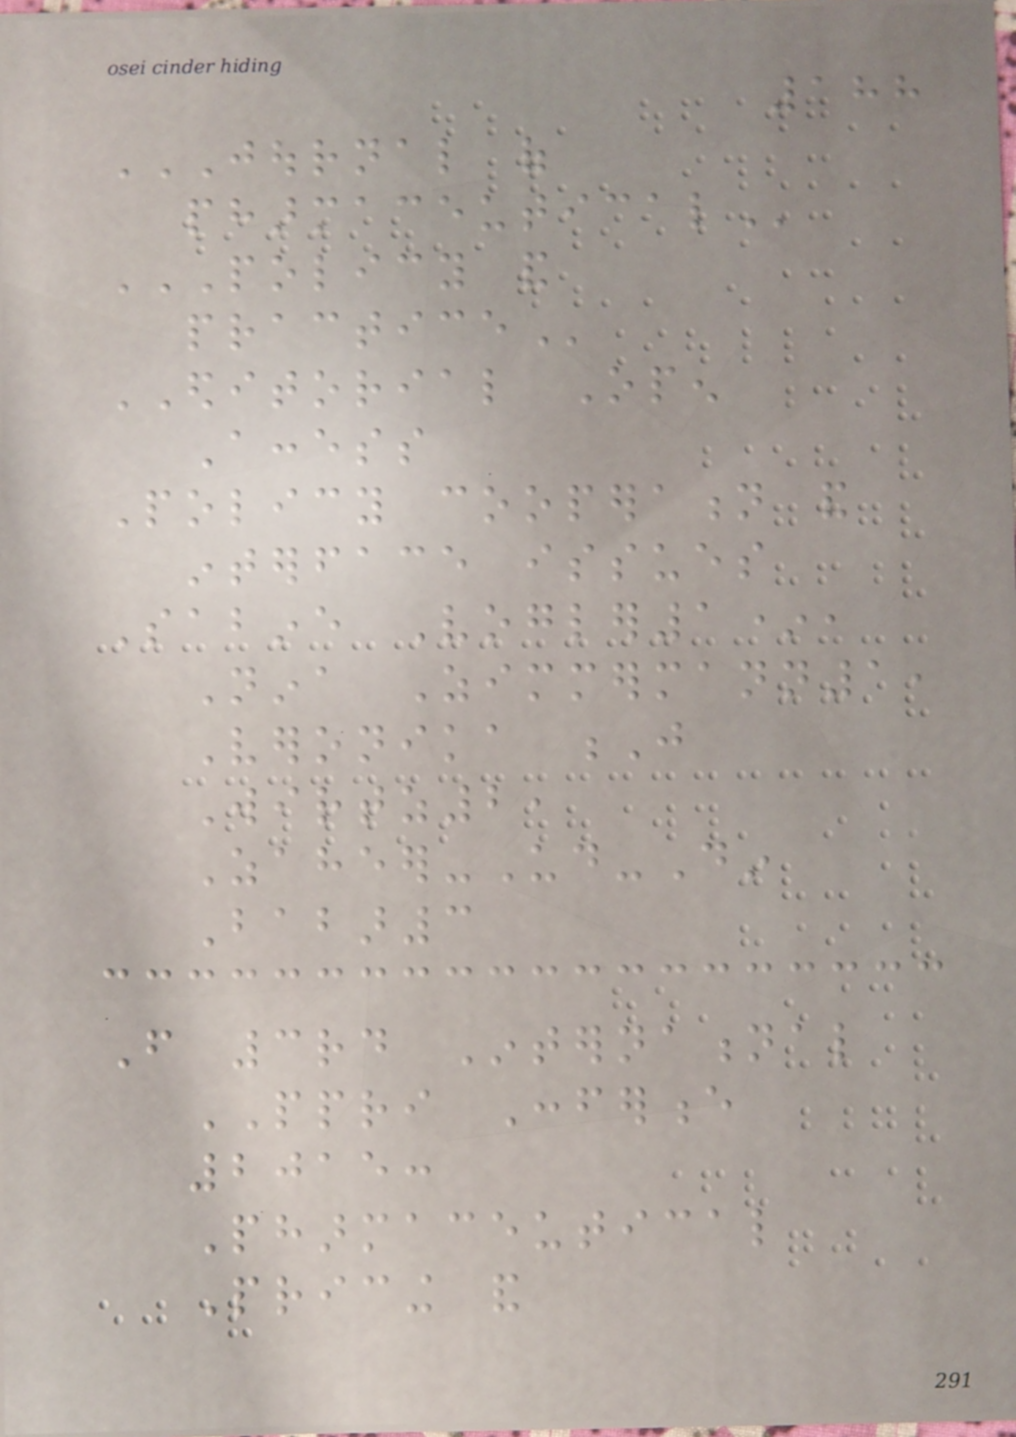188
JOURNAL OF
PHARMACEUTICAL
POLICY AND
PRACTICE
EDITORIAL Open
Access
Policy cooperation and
interface issues
Sabine Vogler1*,
Nina Zimmermann1,
Veronika J
Wirtz2,
Zaheer-Ud-Din
Babar3
From 3rd International
PPRI Conference
2015:
Pharmaceutical
Pricing and
